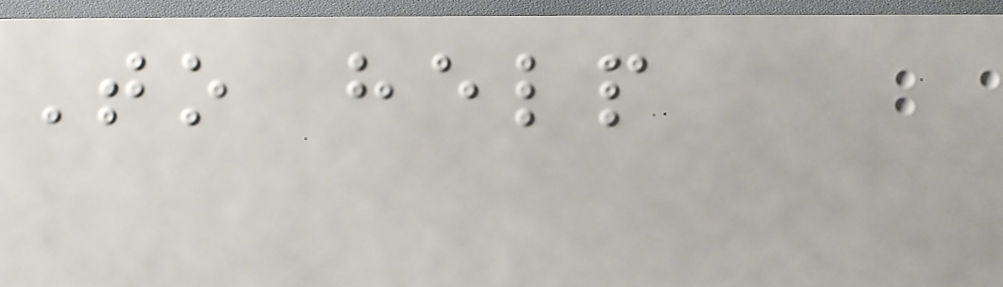To help
